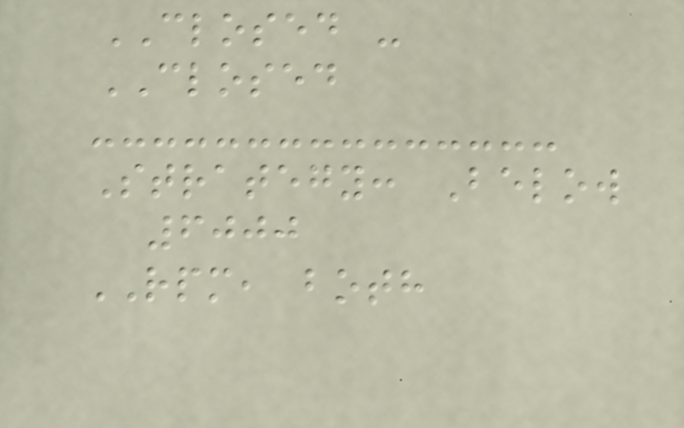CLOSED -
CLOSED
Strategy: Below
6000
RPM, both
